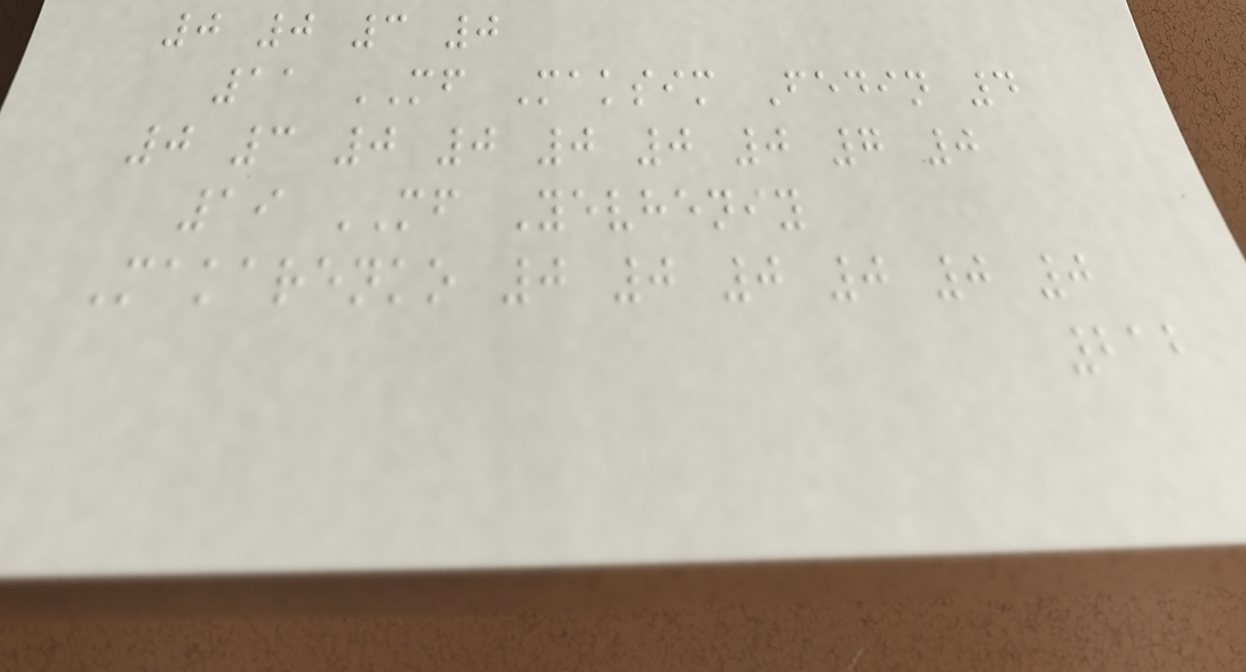0 0 3 0
11 MF Maksim Fedin 4
0 3 0 0 0 0 0 7 0
19 MF Yevheniy
Makarenko 0 0 0 0 0 0
212
